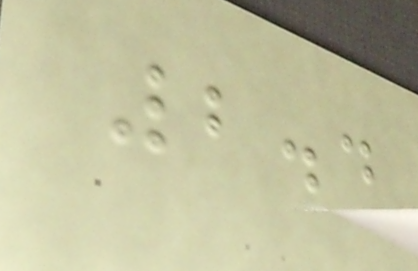2.4
